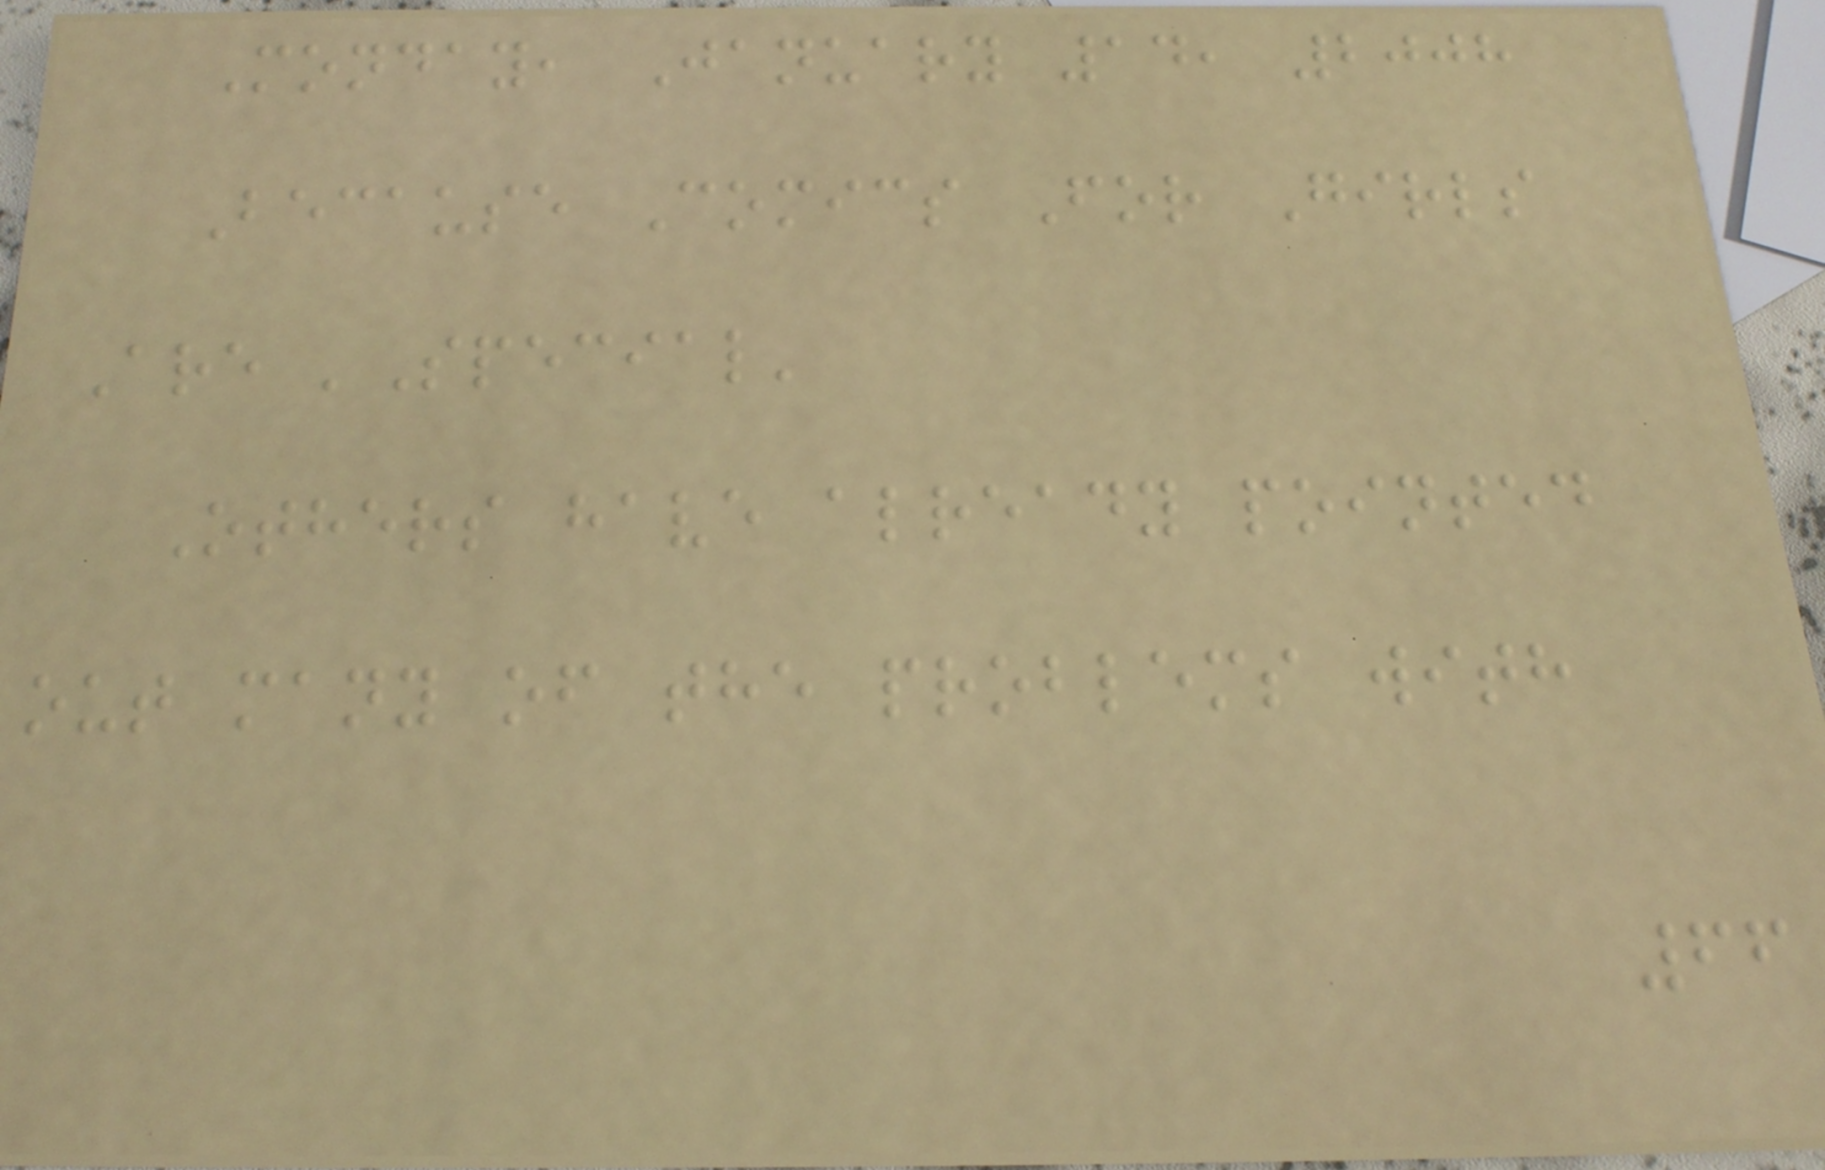Monday, January 14, 2008
Because Comics For Girls
Are 'Special'
Others have already pointed
out many of the problems with
66
